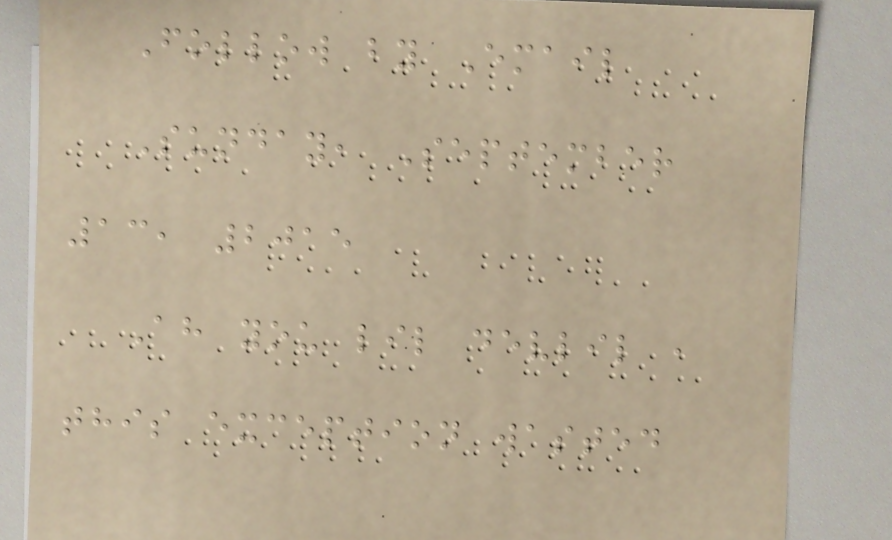Follow by Email
Sunday, September
13, 2015
Ah you lil devlil ,
this exception wasted
